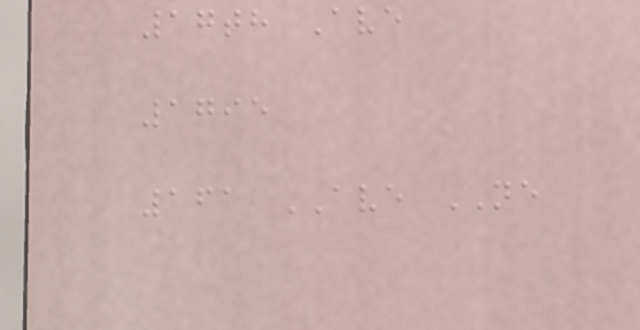17th Ave
1795
161 AVE NE
